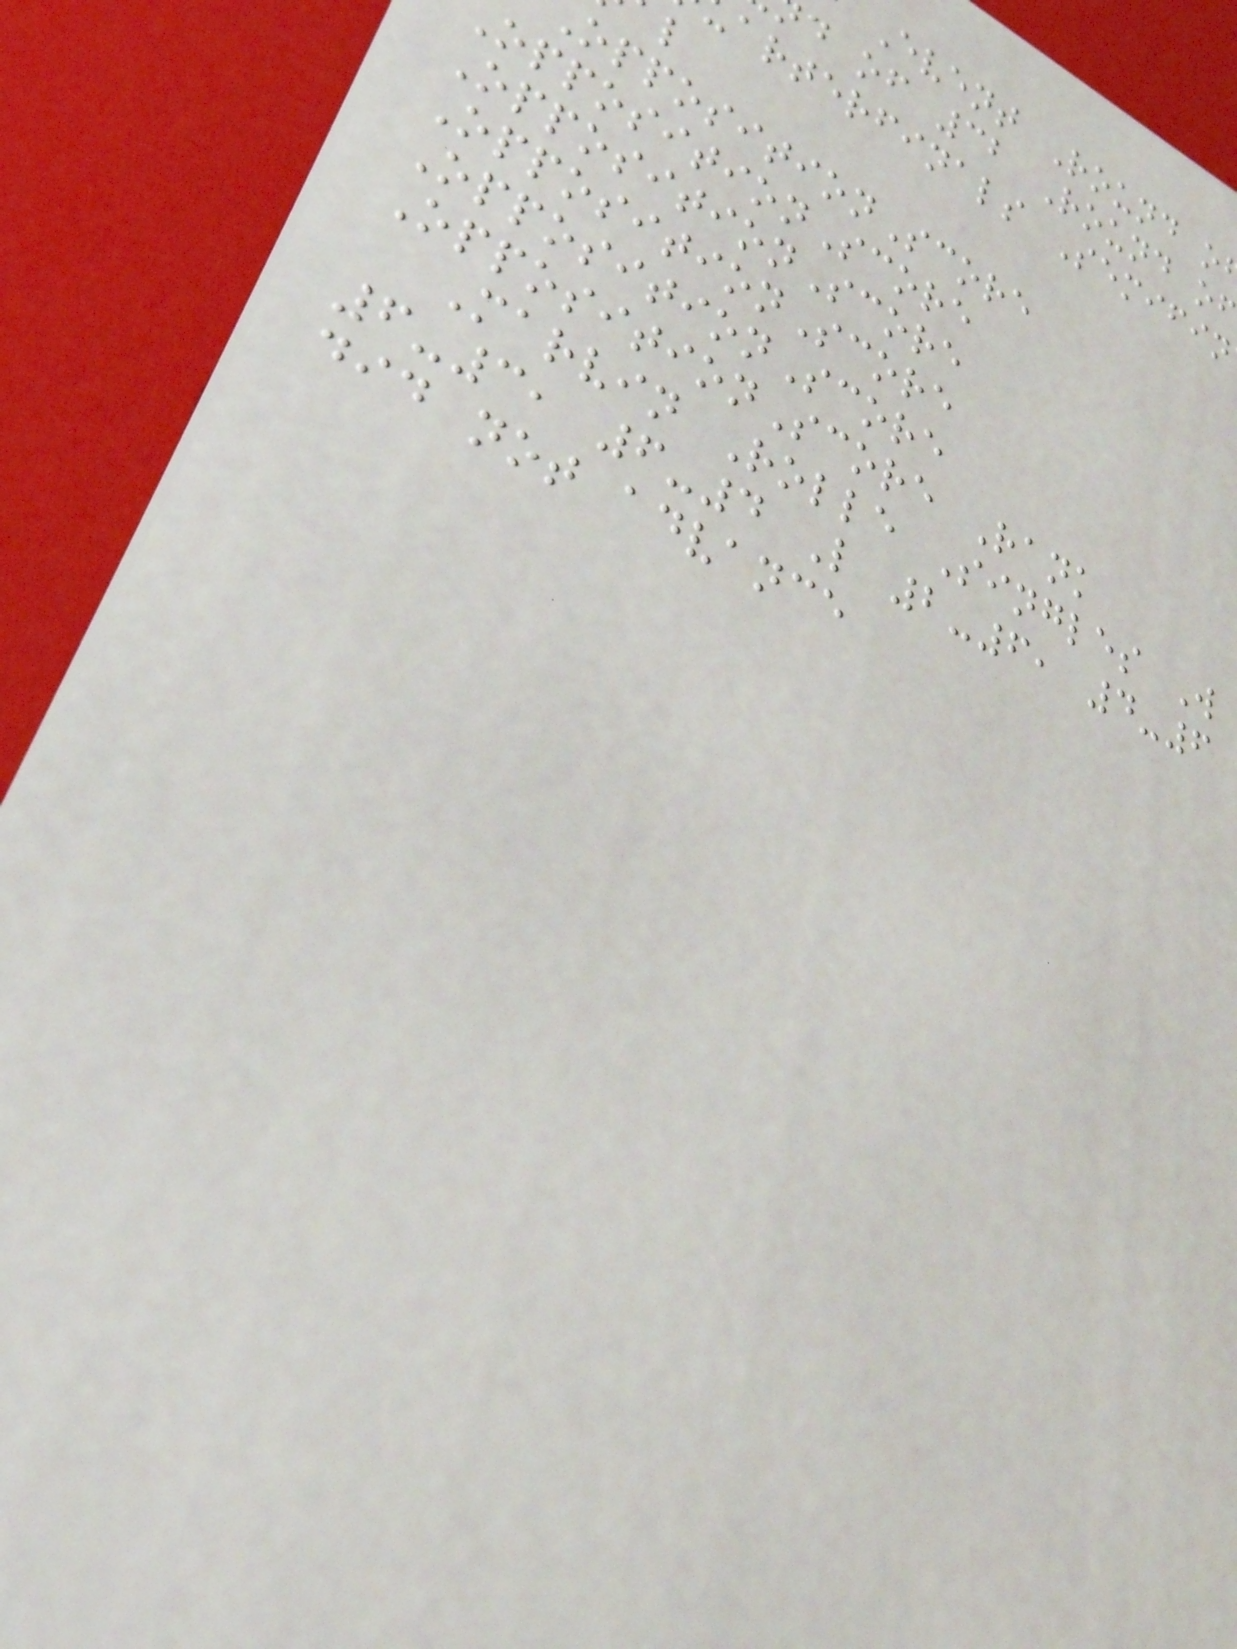Event Round o
d of 32 Round o
arterfinals Semifin
ppositionScore
ppositionScore
OppositionScore
OppositionScore
OppositionScore
OppositionScore Rank
Marvin Rolle Singles W
6-3, 6-4 L 2-6, 4-6
did not advance
